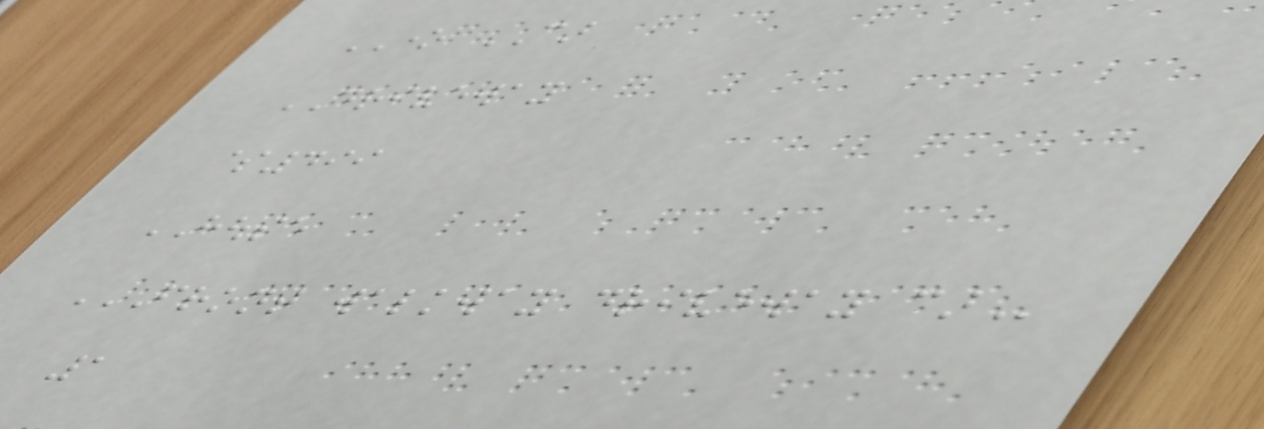ONE CAR
DRIVEWAY
$499
HOUSE
FRONT WALKWAY DRIVEWAY CAR
1
